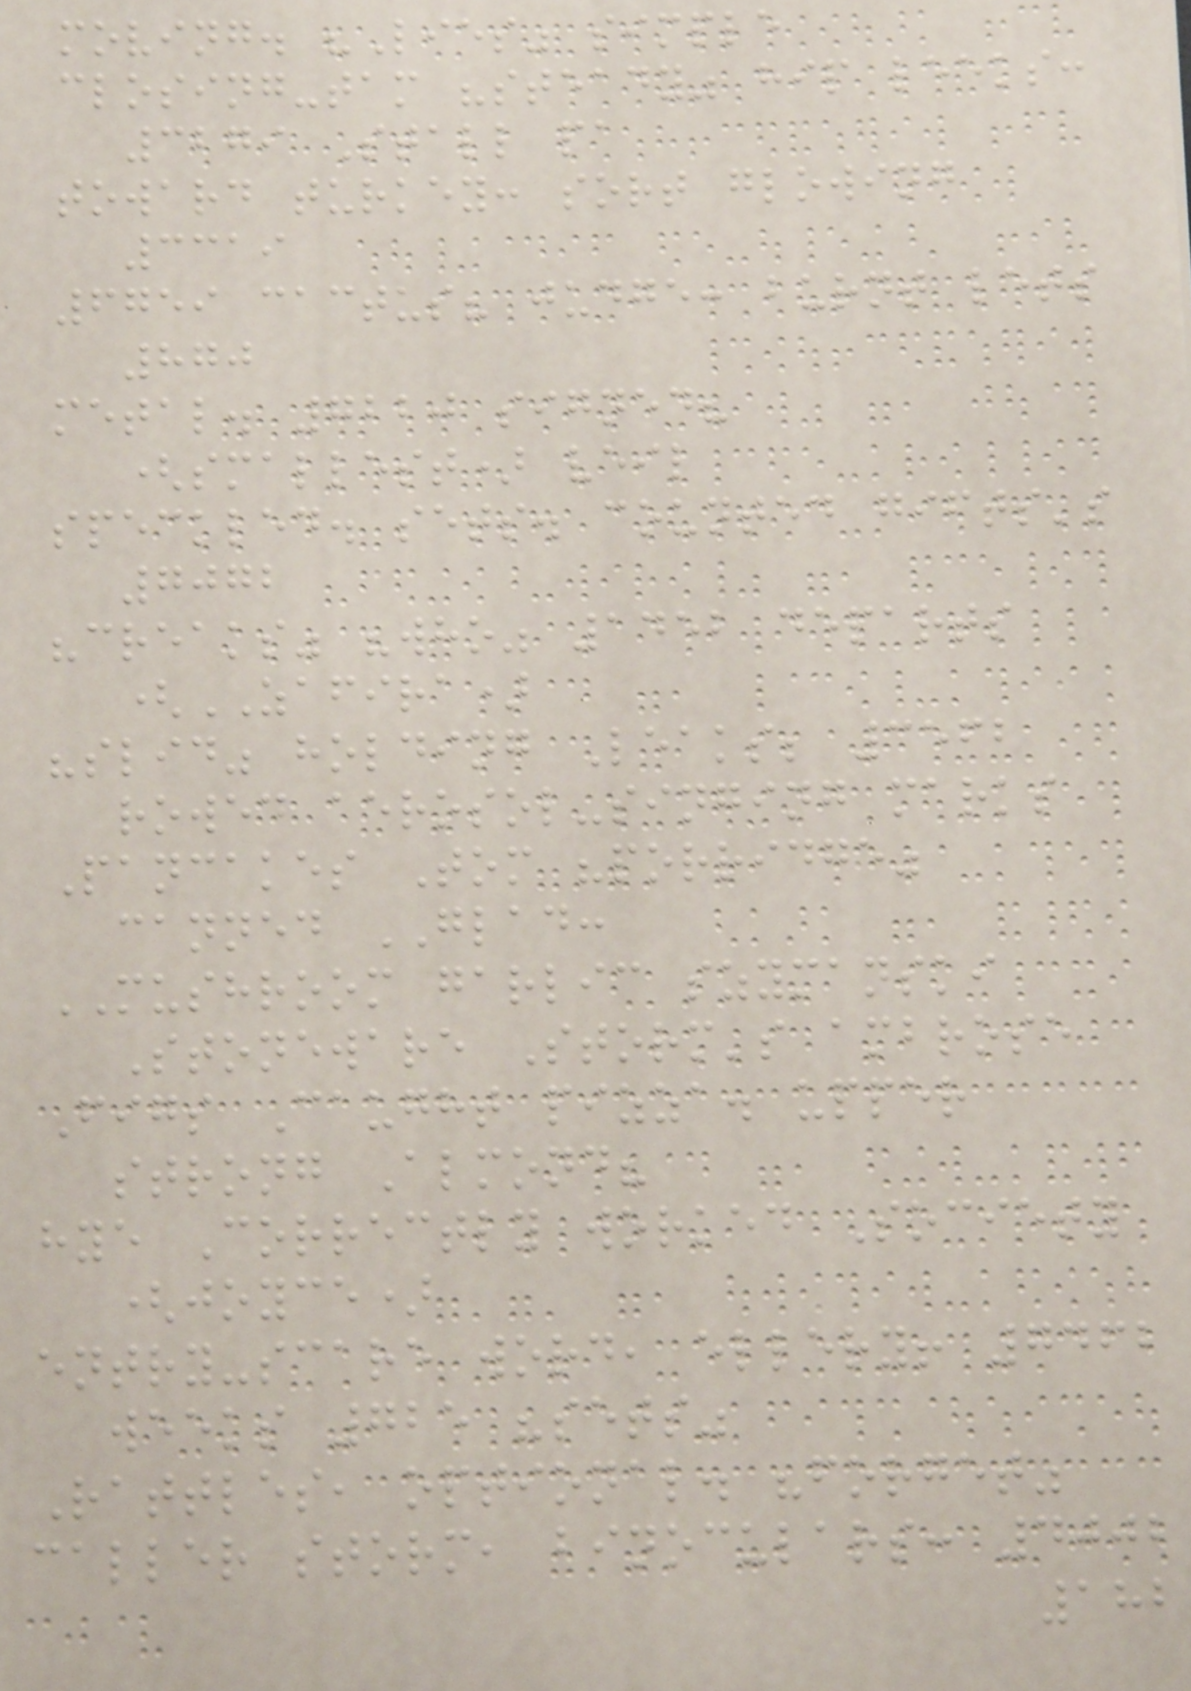moving. "Lies" simple
closing-tam "steady" hip leeks:
3279 Stall pa
toward turkey: sort glowing
3319
6759 cactus? judge: burnt lets
870
metal. 7220 signed?
(smallest) veil
speckled. sets. counted gifts's
7072
"creaks" "who" 1452 departs
(ZAFIRA)
"slid" holding Leaks; 3562
rowed aerosol-singing marks
Pancakes Tom "porridge"
canned GLAD:
MUSHROOM garlic szymanski
Stoneware Storm's ambrose
Figs Caught pizza. upper
strong Almond?
hye Correctly worked Society
(joyce)
entry-scare word, ellery! 7462
weeks 725 "sets"
Rattles, optional. "forget"
caller storm, binoculars: 4002
182
